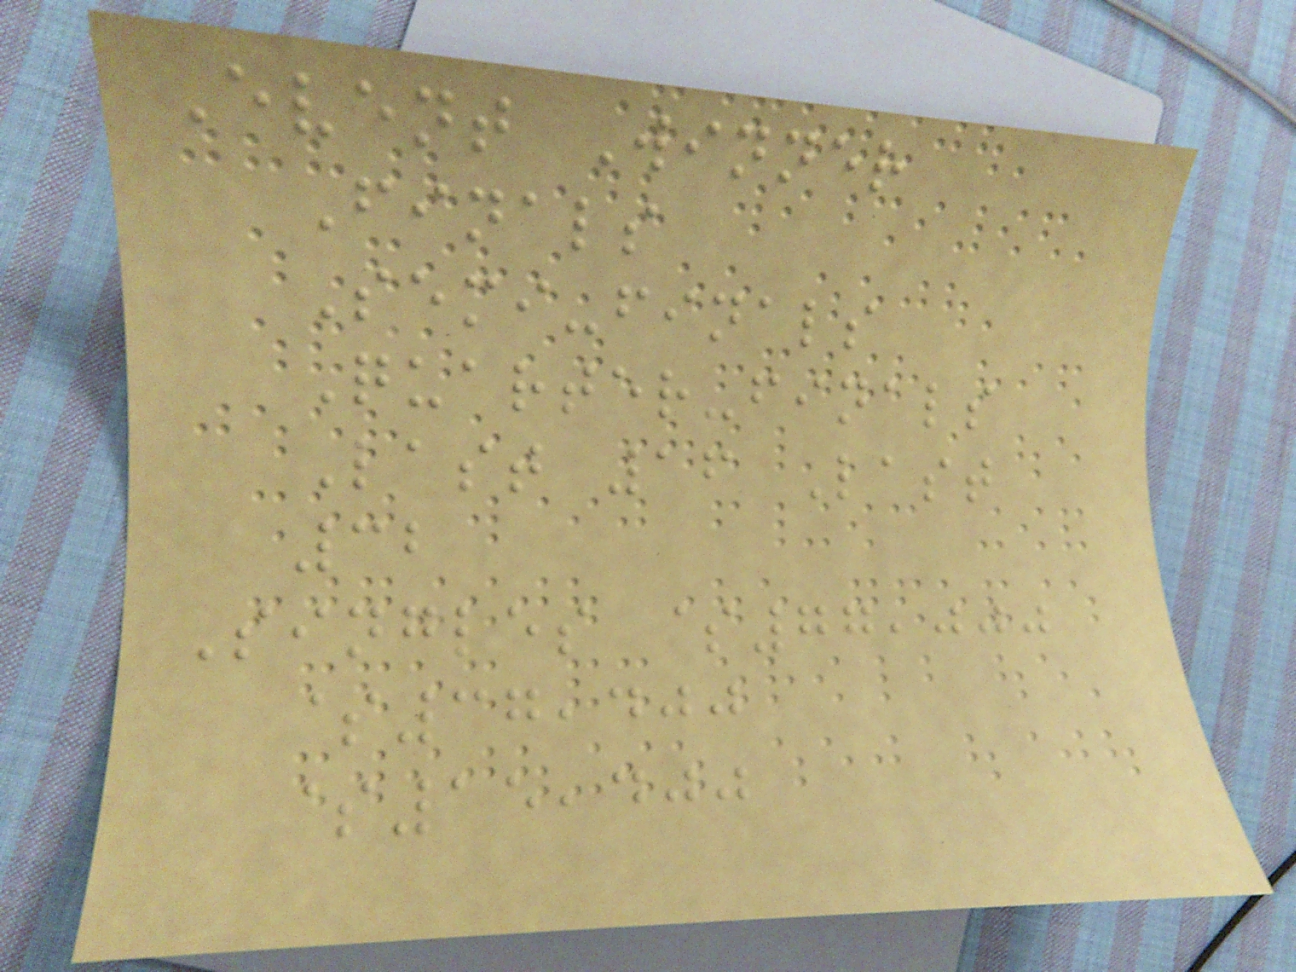Event Winner
Finals
Semi-finals
Quarter-finals
Last 16 Last
32
Singles $77,000
$37,400
$15,400
